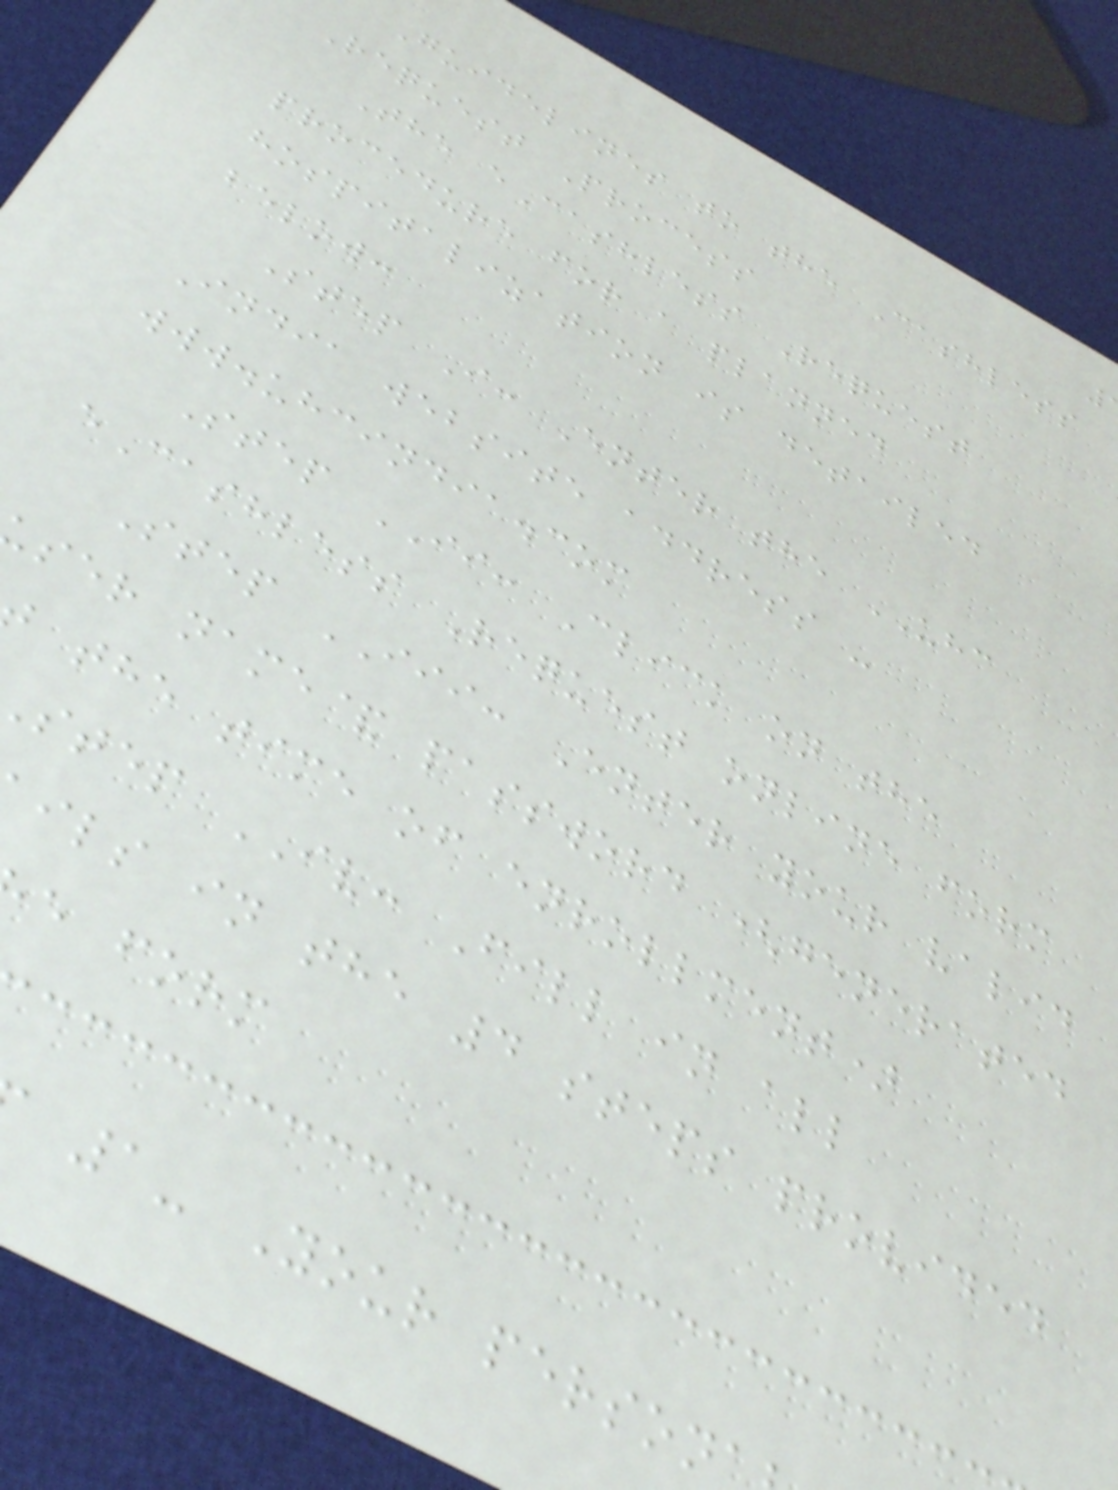Guidelines to the Cashless
Request Process
The eCashless Request
procedure for a planned
hospitalization is detailed
below:
Step I: Enter the UHC
India website address -
www.uhcindia.com
Step II: Click on the
eCashless Request online form
Step III: Enter your valid
ser name& password (generated
the time of enrollment)
step IV: Fill in all
ils in the 4 steps provided
e form
1- Your person
